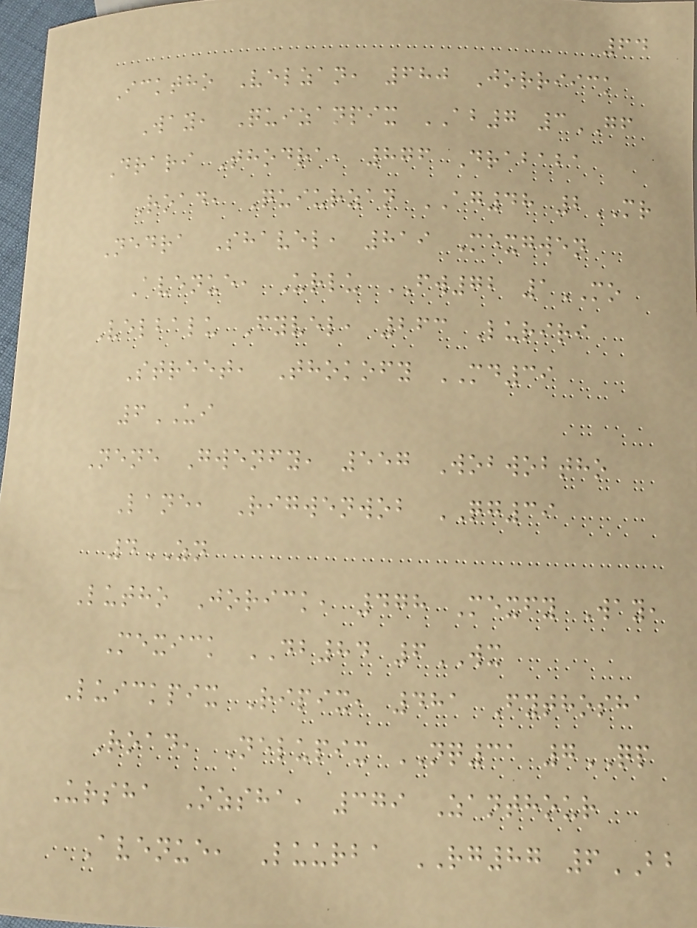64
Icktho Velzan, 680 Jorriick
Way, Quizanpix AB7 3GF
Drari Thodra, 876 Drababa
Road, Quiurzan AG48 2MR
Nedra Shavel, 819 Mexgwen
Avenue, Urlu FW72 1MO
Velbalu Fyvel, 263 Luriri
Street, Thokofy MD39
6UI
Nene Gwenfy, 557 Wobwobtho
Lane, Rigwenwob QG39
4ZN
Lutho Jorick, 478 Mexfy Way,
Mexick DB84 6WX
Luickpix Ripix, 481 Fythosha
Road, Nelupix NQ31 7QP
Ursha Ozsha, 379 Zanthour
Avenue, Luurba RG87 6BB
